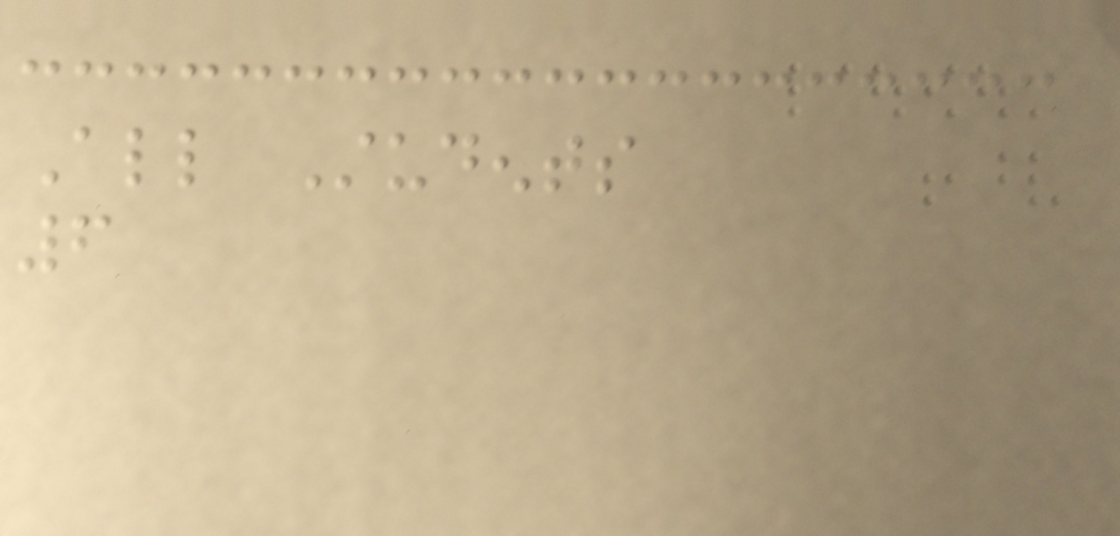All Students
6
